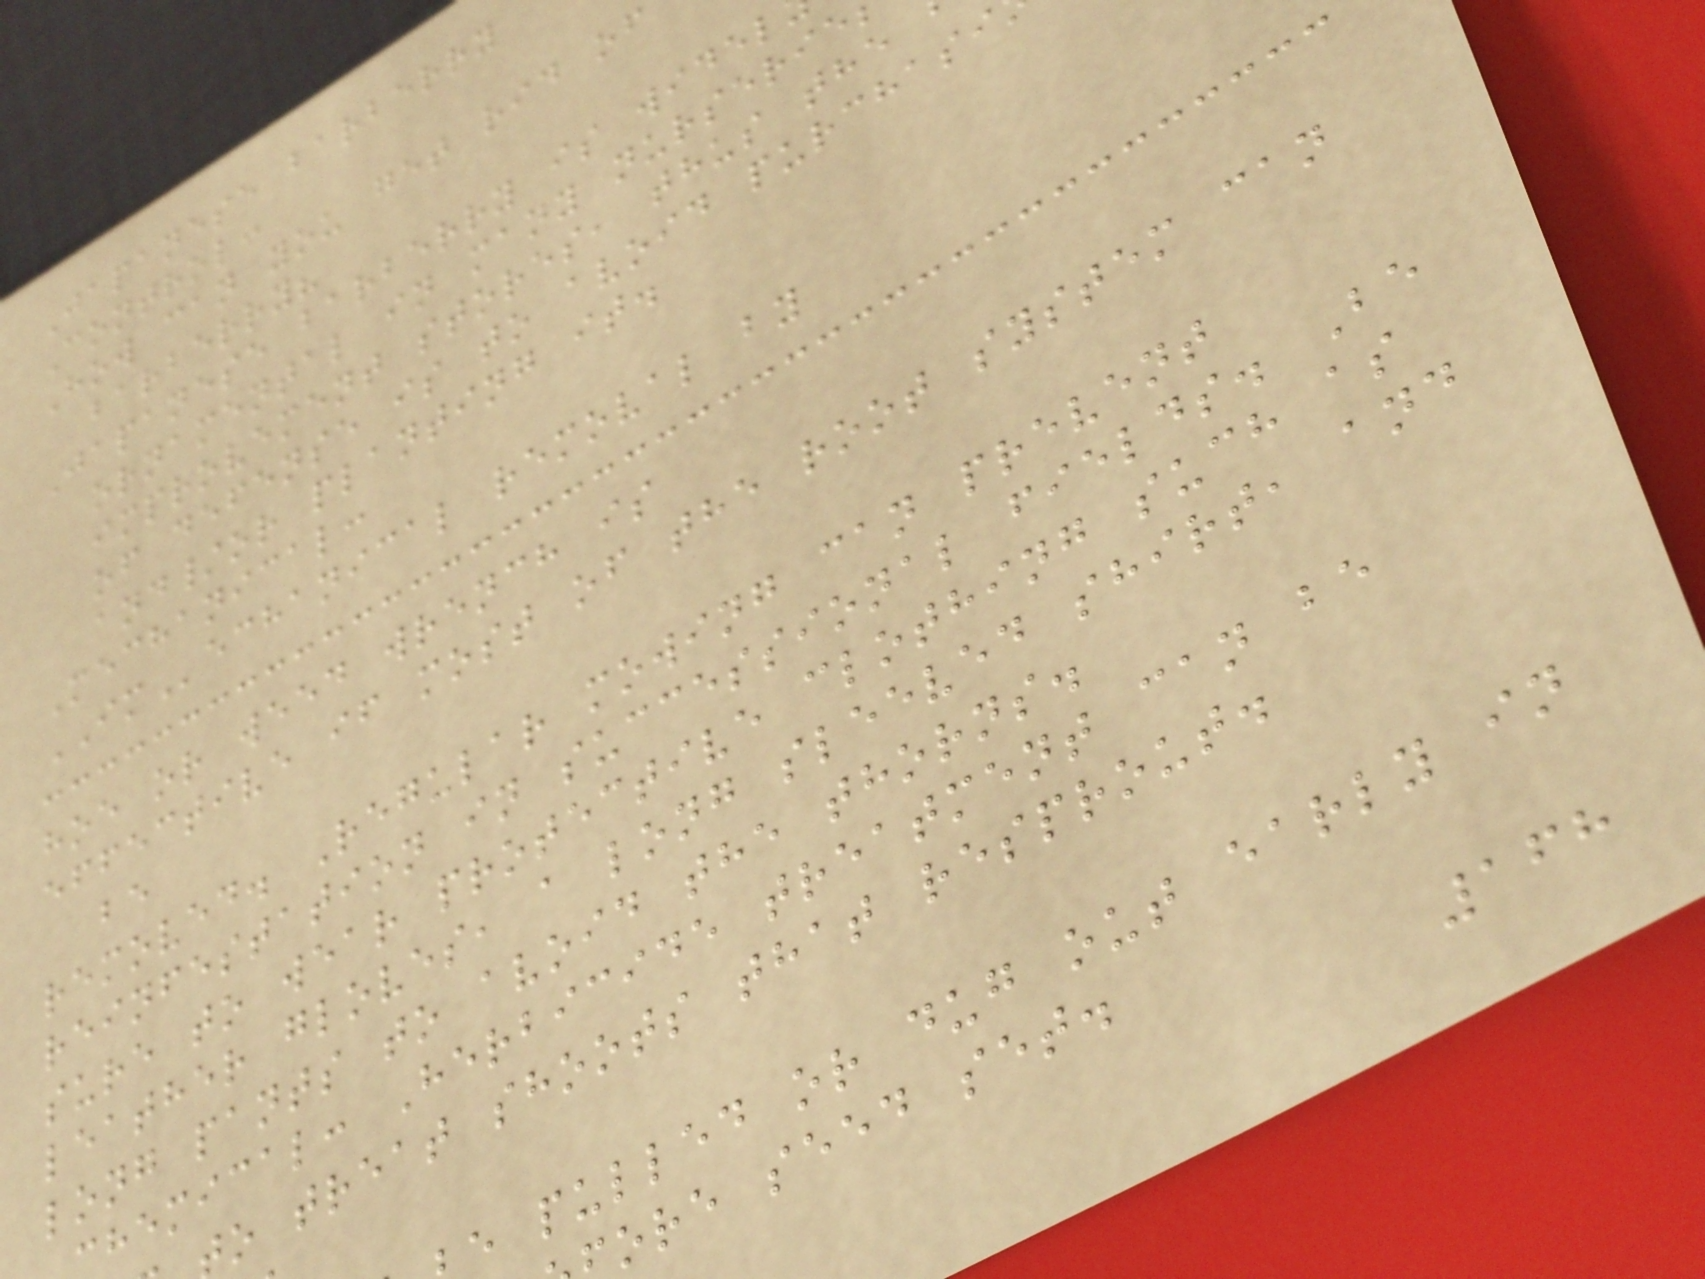Japanese barberry
Control:
How can you get rid of
barberry?
Japanese barberry is widel
ornamental in many nurserie
improvement stores, thus the
of defense is to avoid purchasi
and/or planting it.
Mechanical:
IMechanical removal by
hoe or weed wrench is
effective if most of the root system can
be
removed. Regular mowing can prevent
reinfestation in successional fields. Be
sure to wear protective clothing such as
leather gloves, a long sleeved shirt, and
long pants to avoid the thorns.
hemical: Herbicide treatment can be
o treat shoots that resprout.
e pulled or dug out early in
ore seed set.
168
